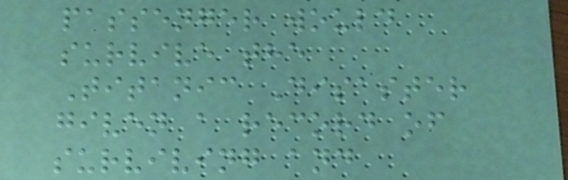passenger would
survive the
Titanic Disaster
given a record of
surviving and
